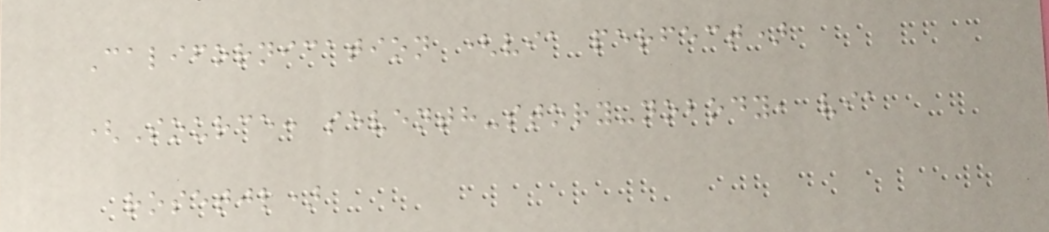Californication (via perfect)
(Source: seventh-story-nobody, via
rosetjl)
